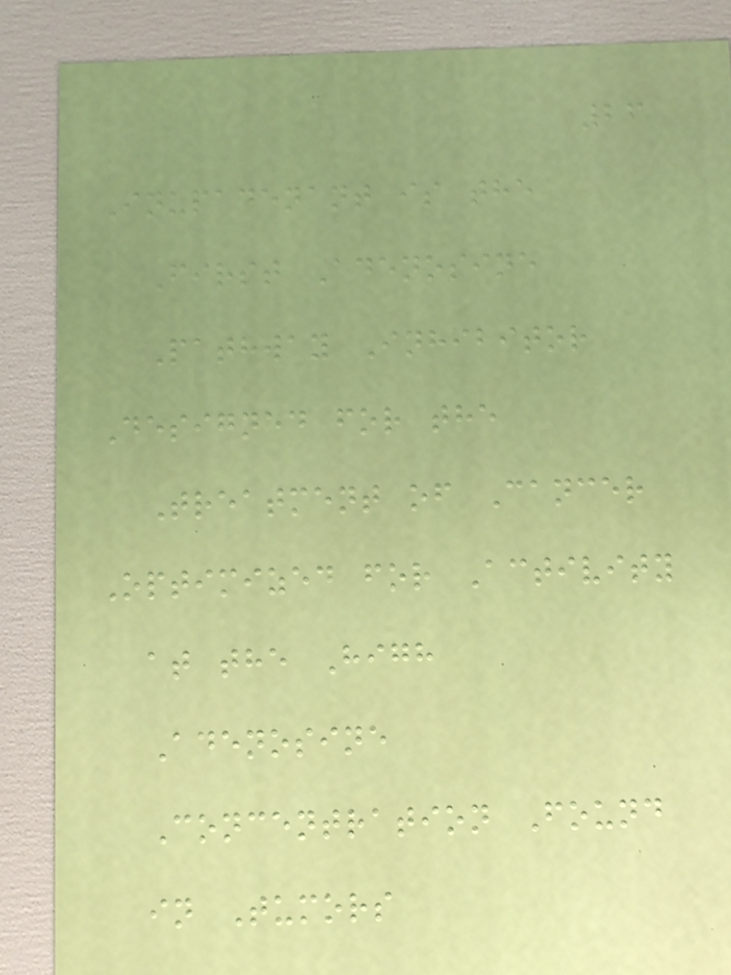26
Inupadenant is the
First Adenosine
Pathway Inhibitor
Designed for the
Treatment of Cancer
Optimized for Activity
at the High
Adenosine
Concentration Found
in Tumors
